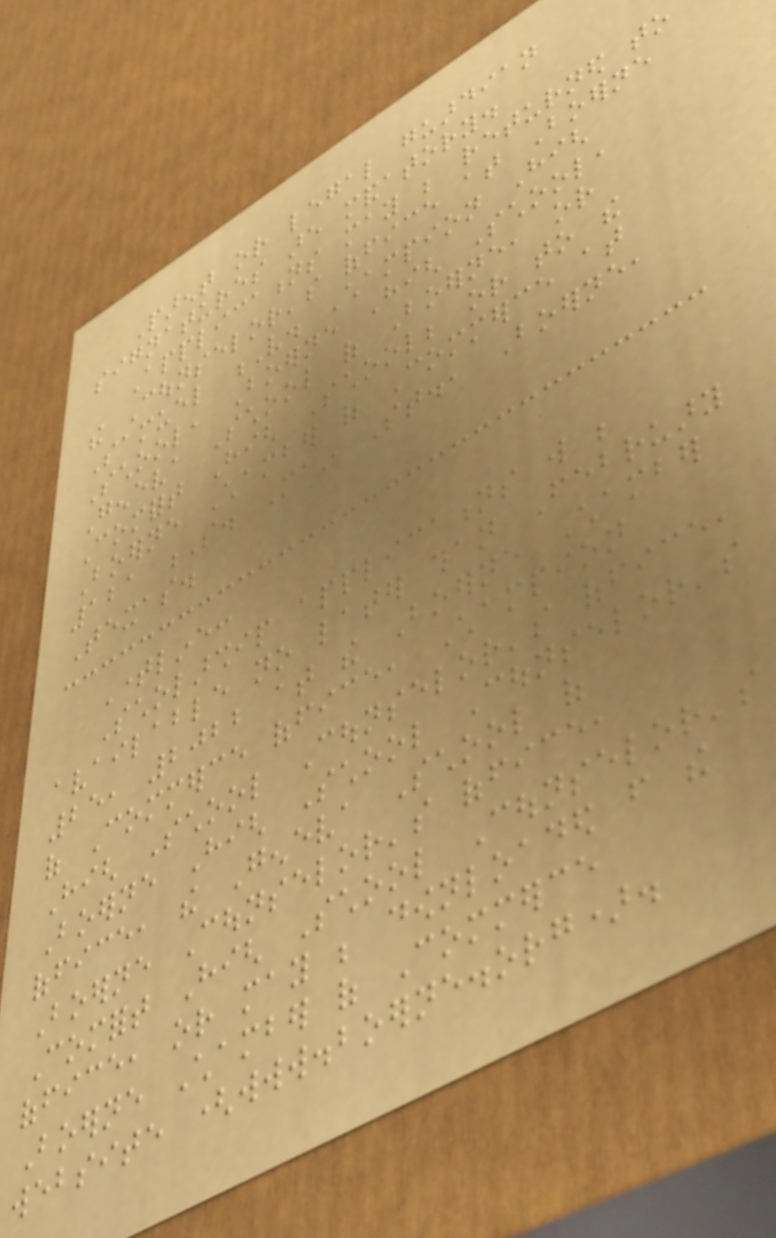Parent or legal guardian
signatures are mandatory.
Applications may be returned to
the Counselor's office at Boerne
Samuel V. Champion High
School, Boerne High School,
Geneva School of Boerne, or
Comfort High School; or to the
Boerne Chamber of Commerce at
121 S. Main St., Boerne,
Texas.
Timeline:
Scholarship applications will be
available no later than February
25, 2022 at the Boerne Chamber
of Commerce office, Champion
High School Counselor's office,
Boerne High School Counselor's
office, the Geneva School of
Boerne Counselor's office,
Comfort High School Counselor's
office, or may be downloaded from the
Boerne Chamber of Commerce
website (www.boerne.org).
